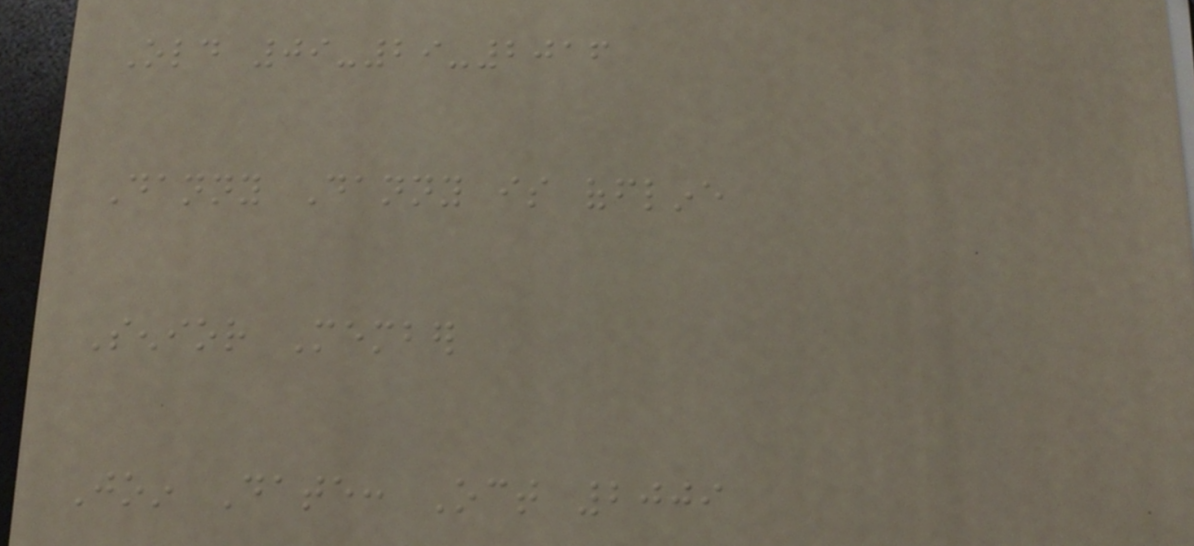Old 09-29-2016
Danny Danny is offline
Senior Member
Join Date: Oct 2009
